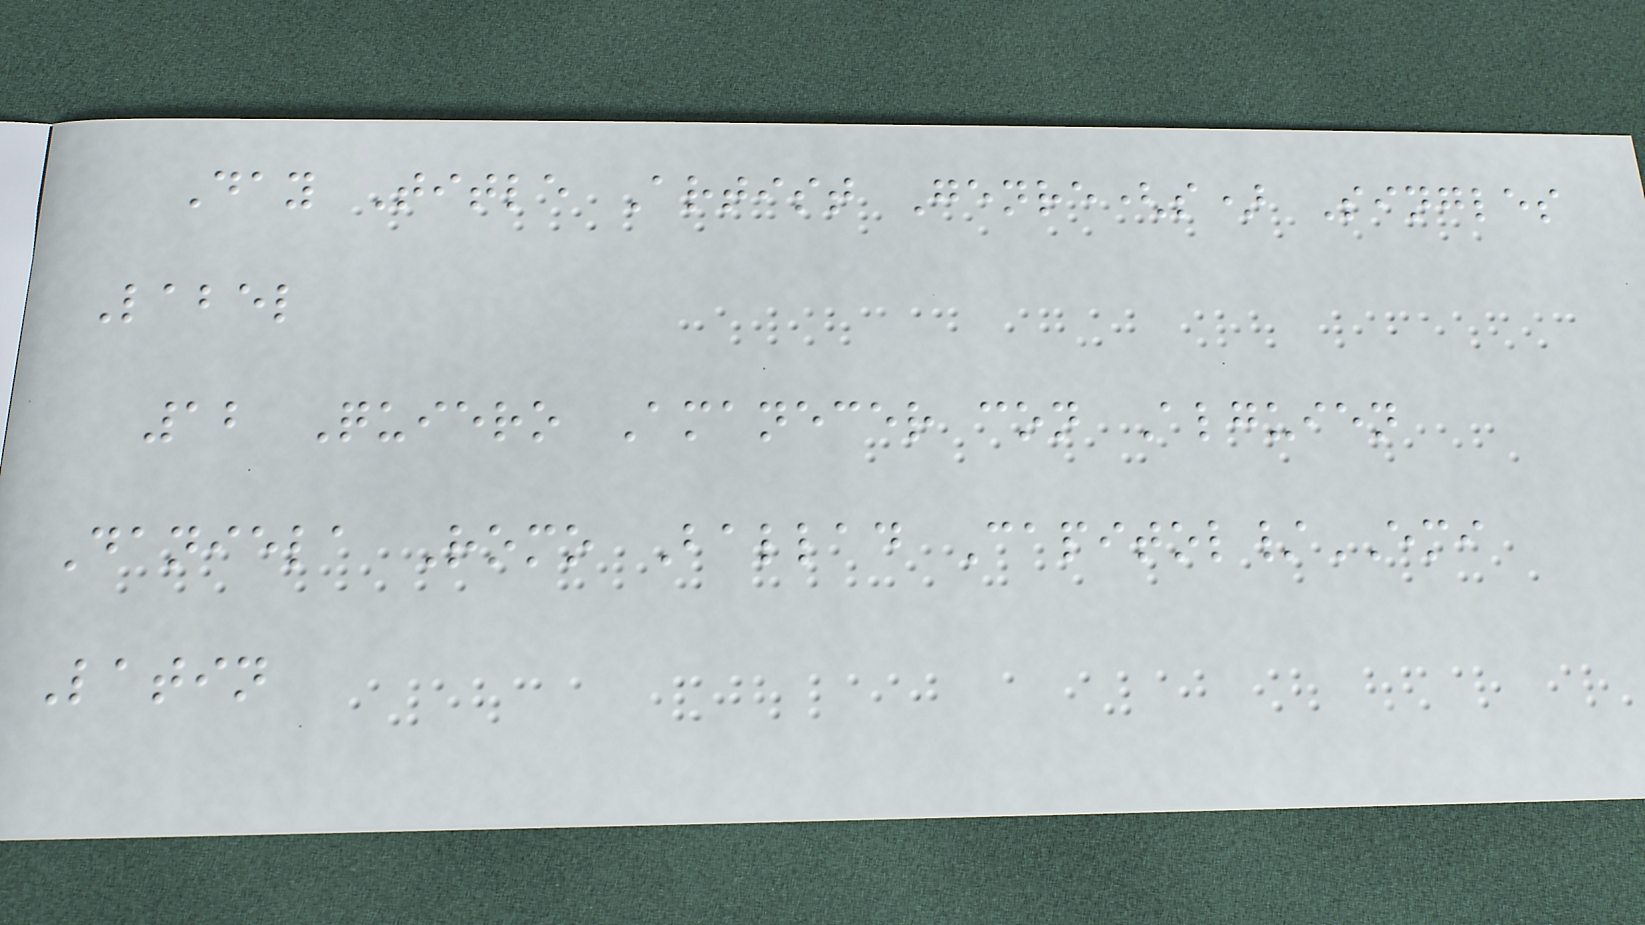Day Title Artist Genre(s) Singles
Label
12 Quiero Amanecer con Alguien
Daniela Romo Ballad Capitol/EMI
Latin
